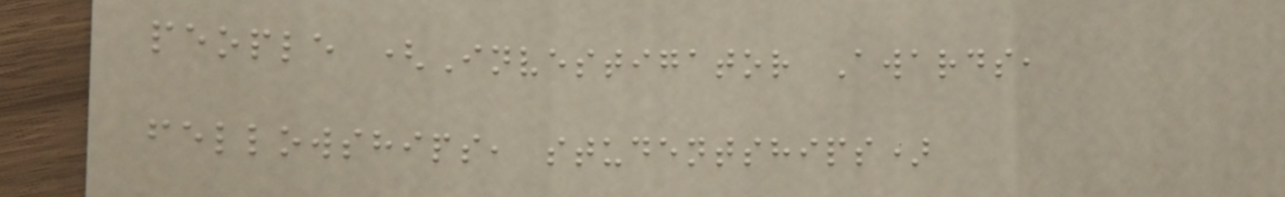people (Investigator Awards,
fellowships, studentships)
